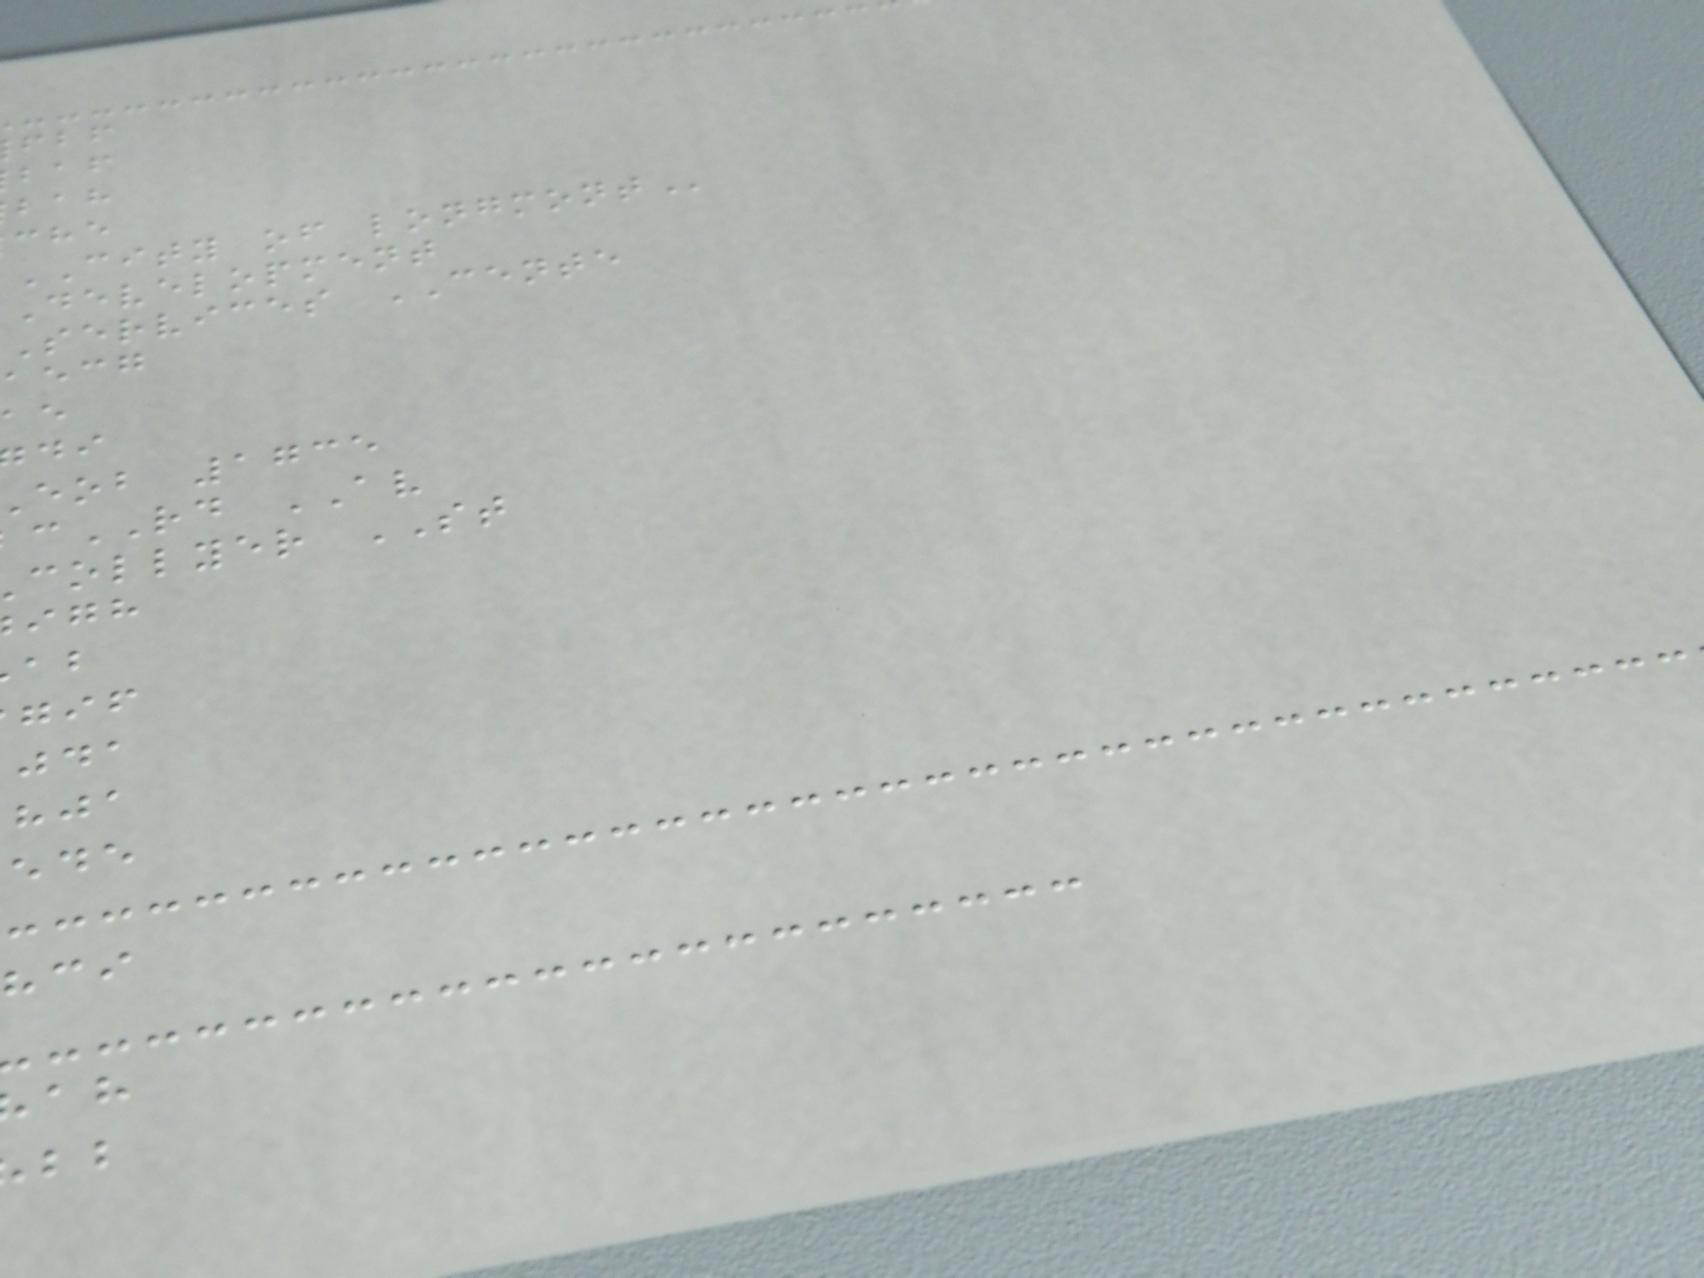CITY of
development
services CENTE
aecg
eob 1735
RD AV
collyer ST
